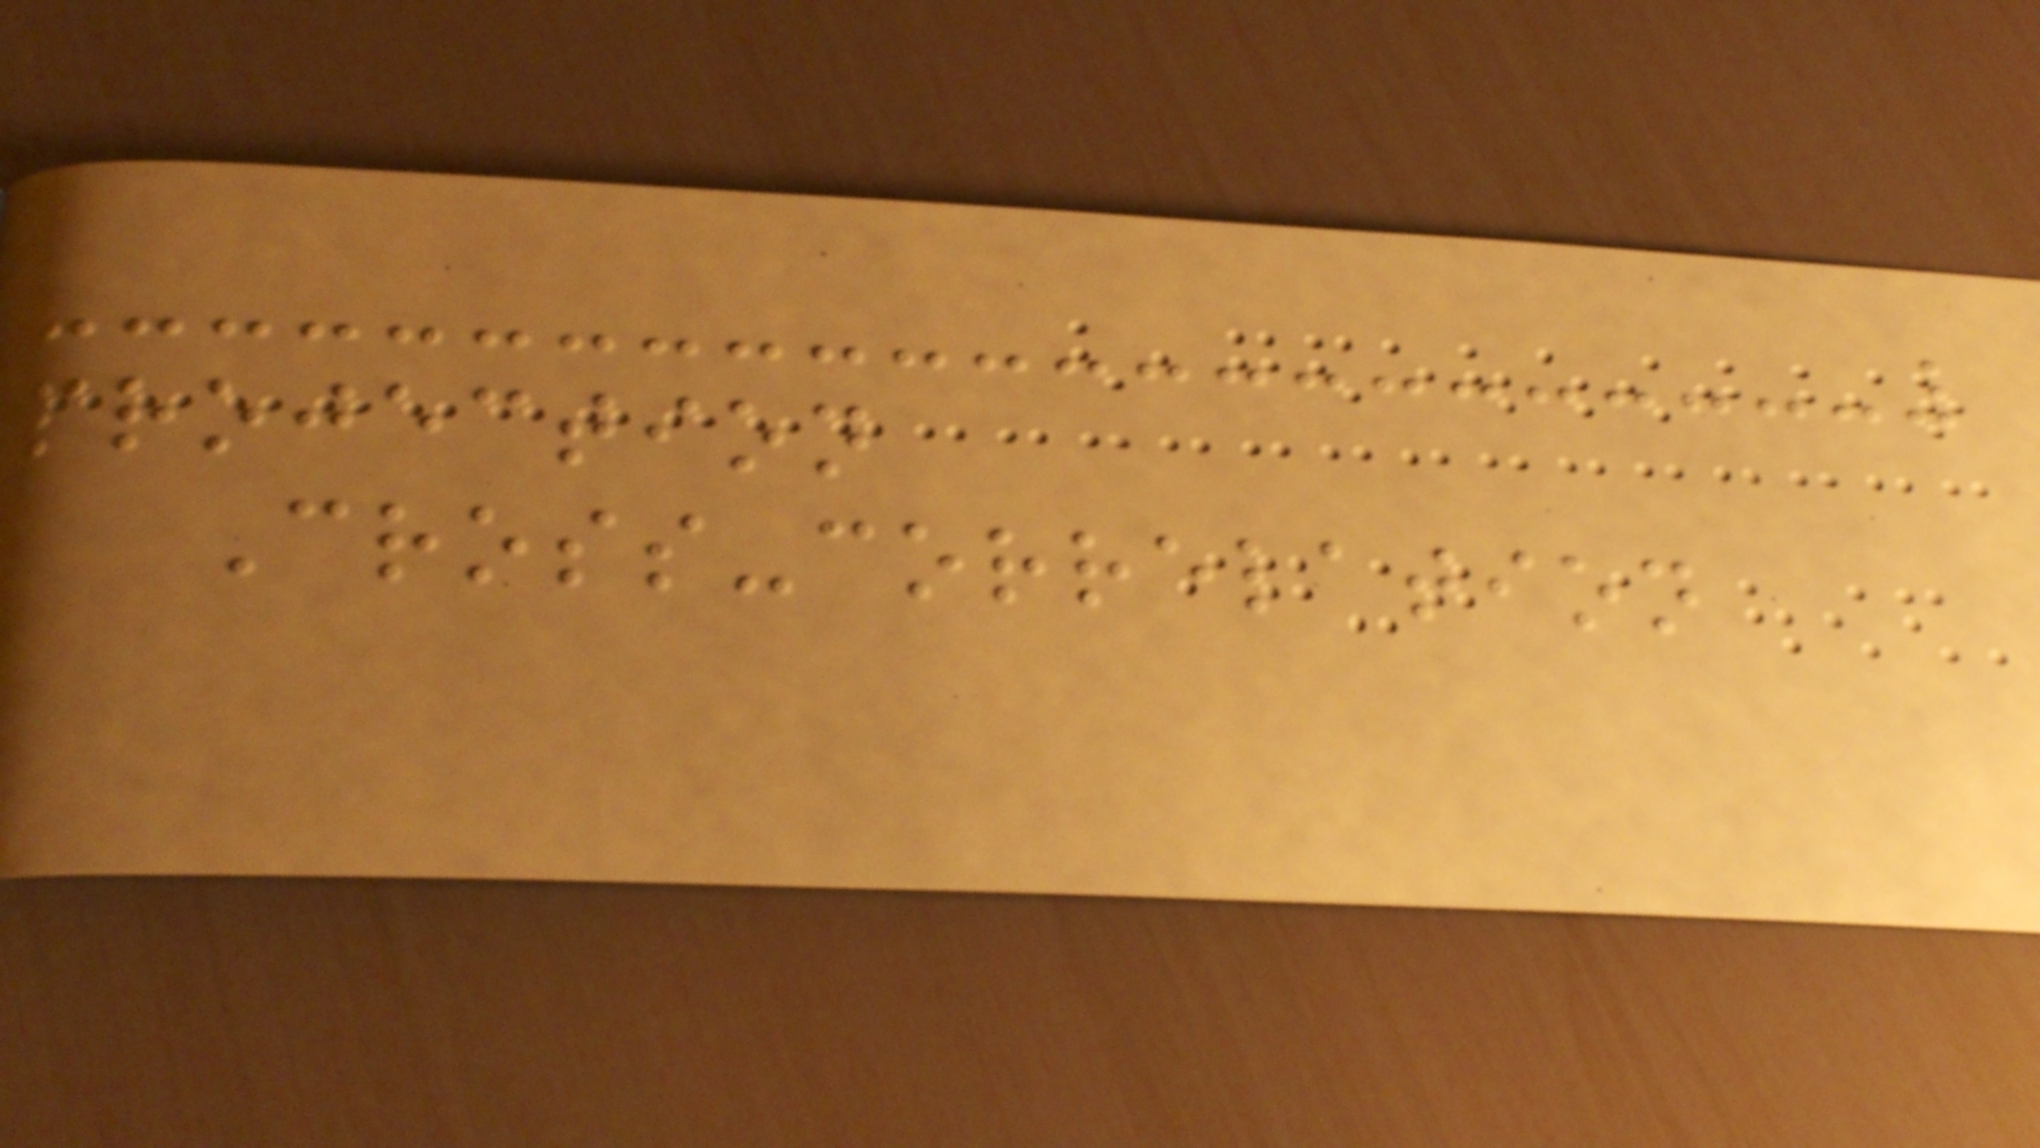projection
Cross-correlation
